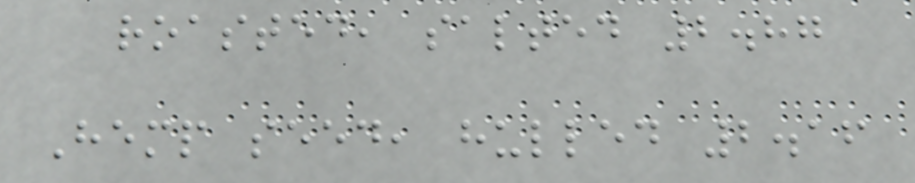roasted, salted 2.87
Hemp seed, hulled 2.16
